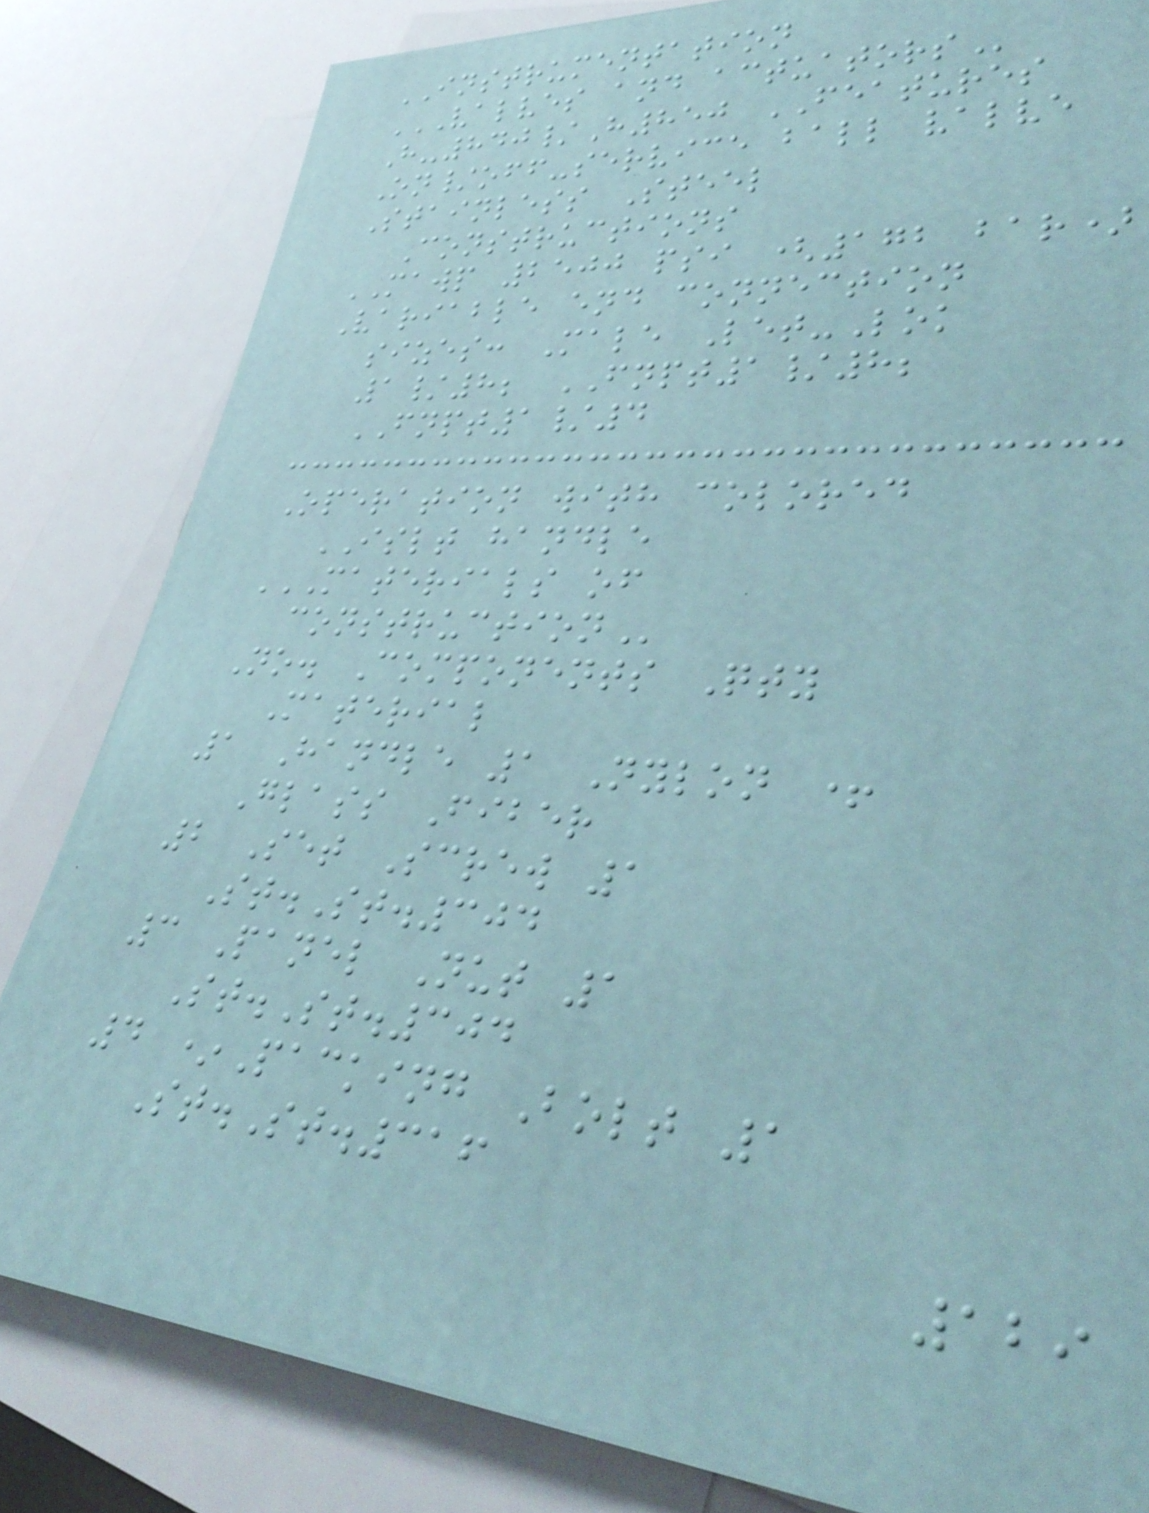INSTRUMENTATION
VALVES AND ACTUATORS
H-840/H850 FEATURES
On/off-service ball valve
Stainless Steel
Constructions
MAWP 2500 psi (172 bar)
Variable end connection
sizes: Male Let-Lok
1/8; FNPT1/8;
FNPT1/4
Operation with colored
ISLT handle
MATERIALS OF
CONSTRUCTION
No. Components Qty
Material
1 Handle 1 Nylon +
Glass Fiber
2 Set Screw 1
St.St.304
3 Panel Nut 1
St.St.304
4 *Packing Bolt 1
St.St.316
129
